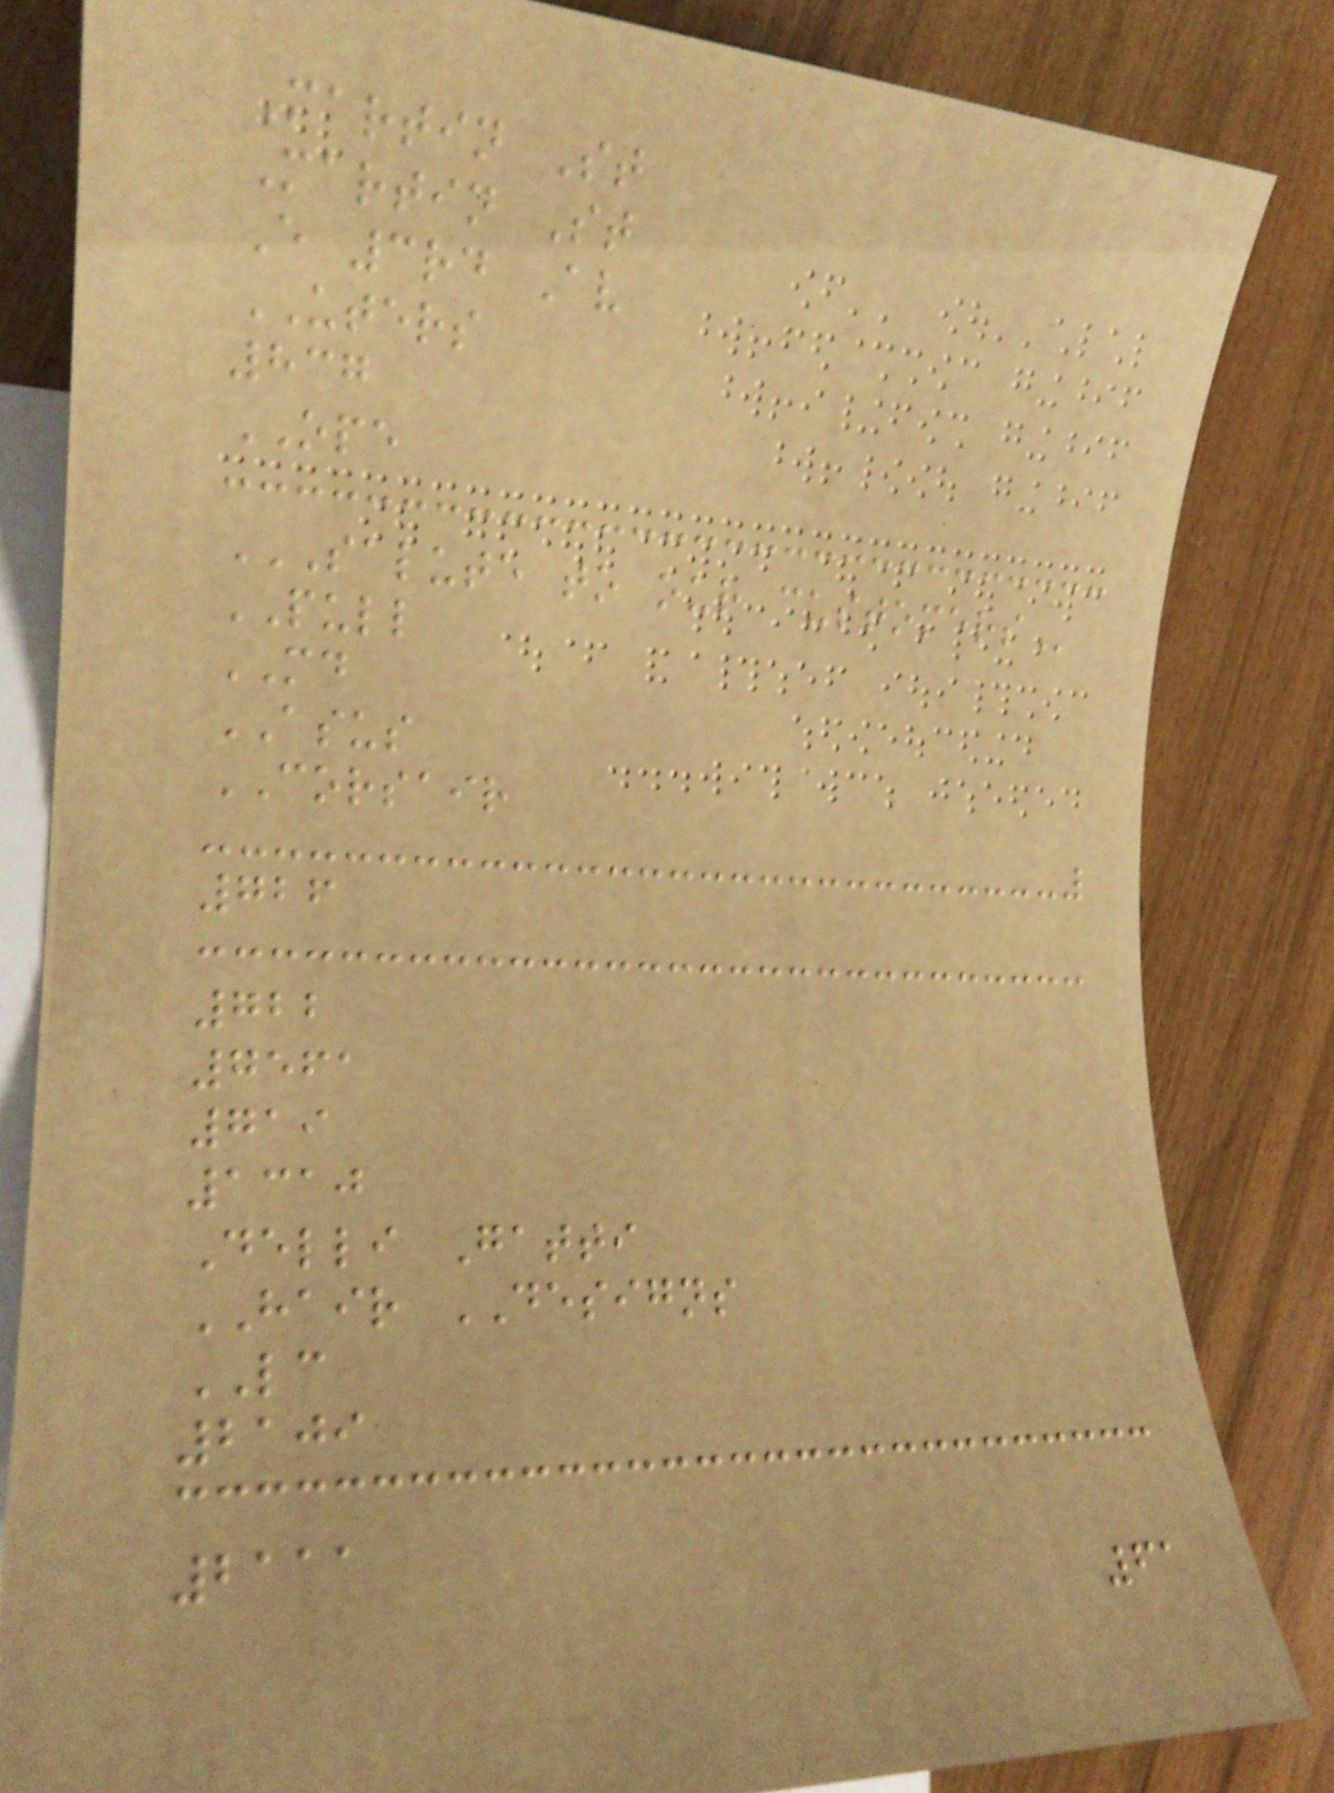Martin St
Martin St
E 3rd Av
UTERS
837
OPE
SALUTE TO OUR CUSTOMERS
PULL
MD
ASUS
CORSAIR
726
722
7561
719
1310
Delli Gatti
HAIR DESIGNS
LC
2109
2111
61
